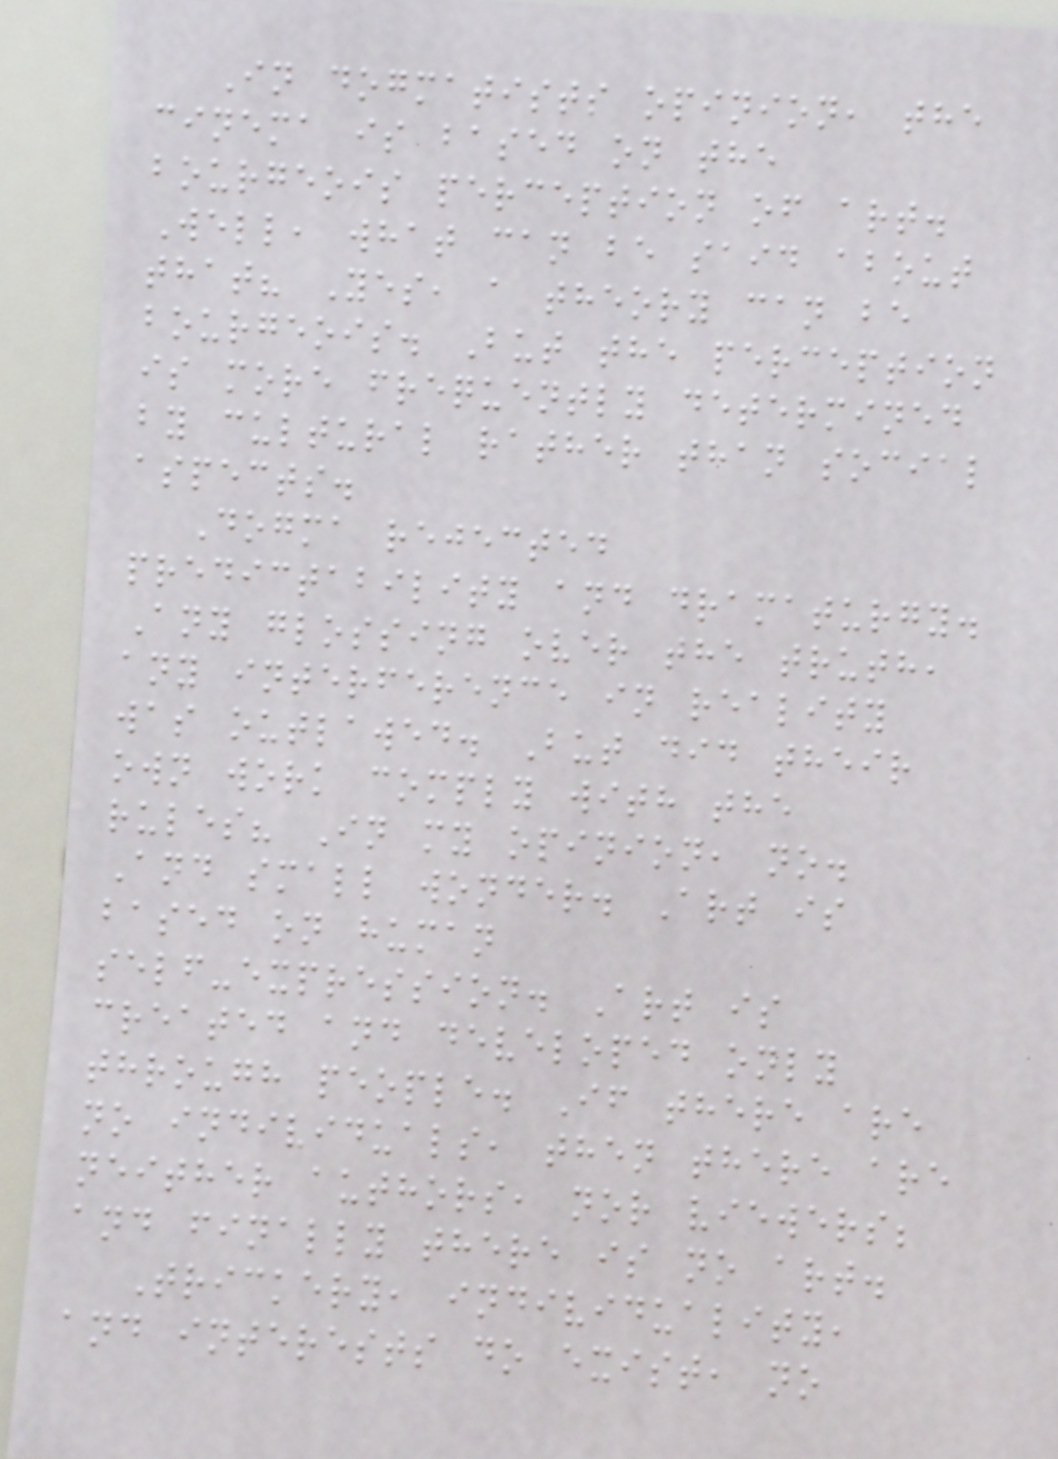In dogmatists opinion, the
cinema is based on the
bourgeois perception of art.
Well, what can be said about
that? Yes, a theory can be
bourgeois. But the perception
is more frequently determined
by cultural rather than social
aspects.
Dogma rejected
predictability and dramaturgy.
Any glossing over the truth,
any interference in reality
was outlawed. But did their
own work comply with the
rules? In my opinion, no.
And small wonder. Art is
based on human
self-expression. Art is
created and developed only
through people. If there are
no individuals, then there are
neither authors, nor viewers;
and finally there is no art.
Trickery, individuality,
and interests do exist, no
